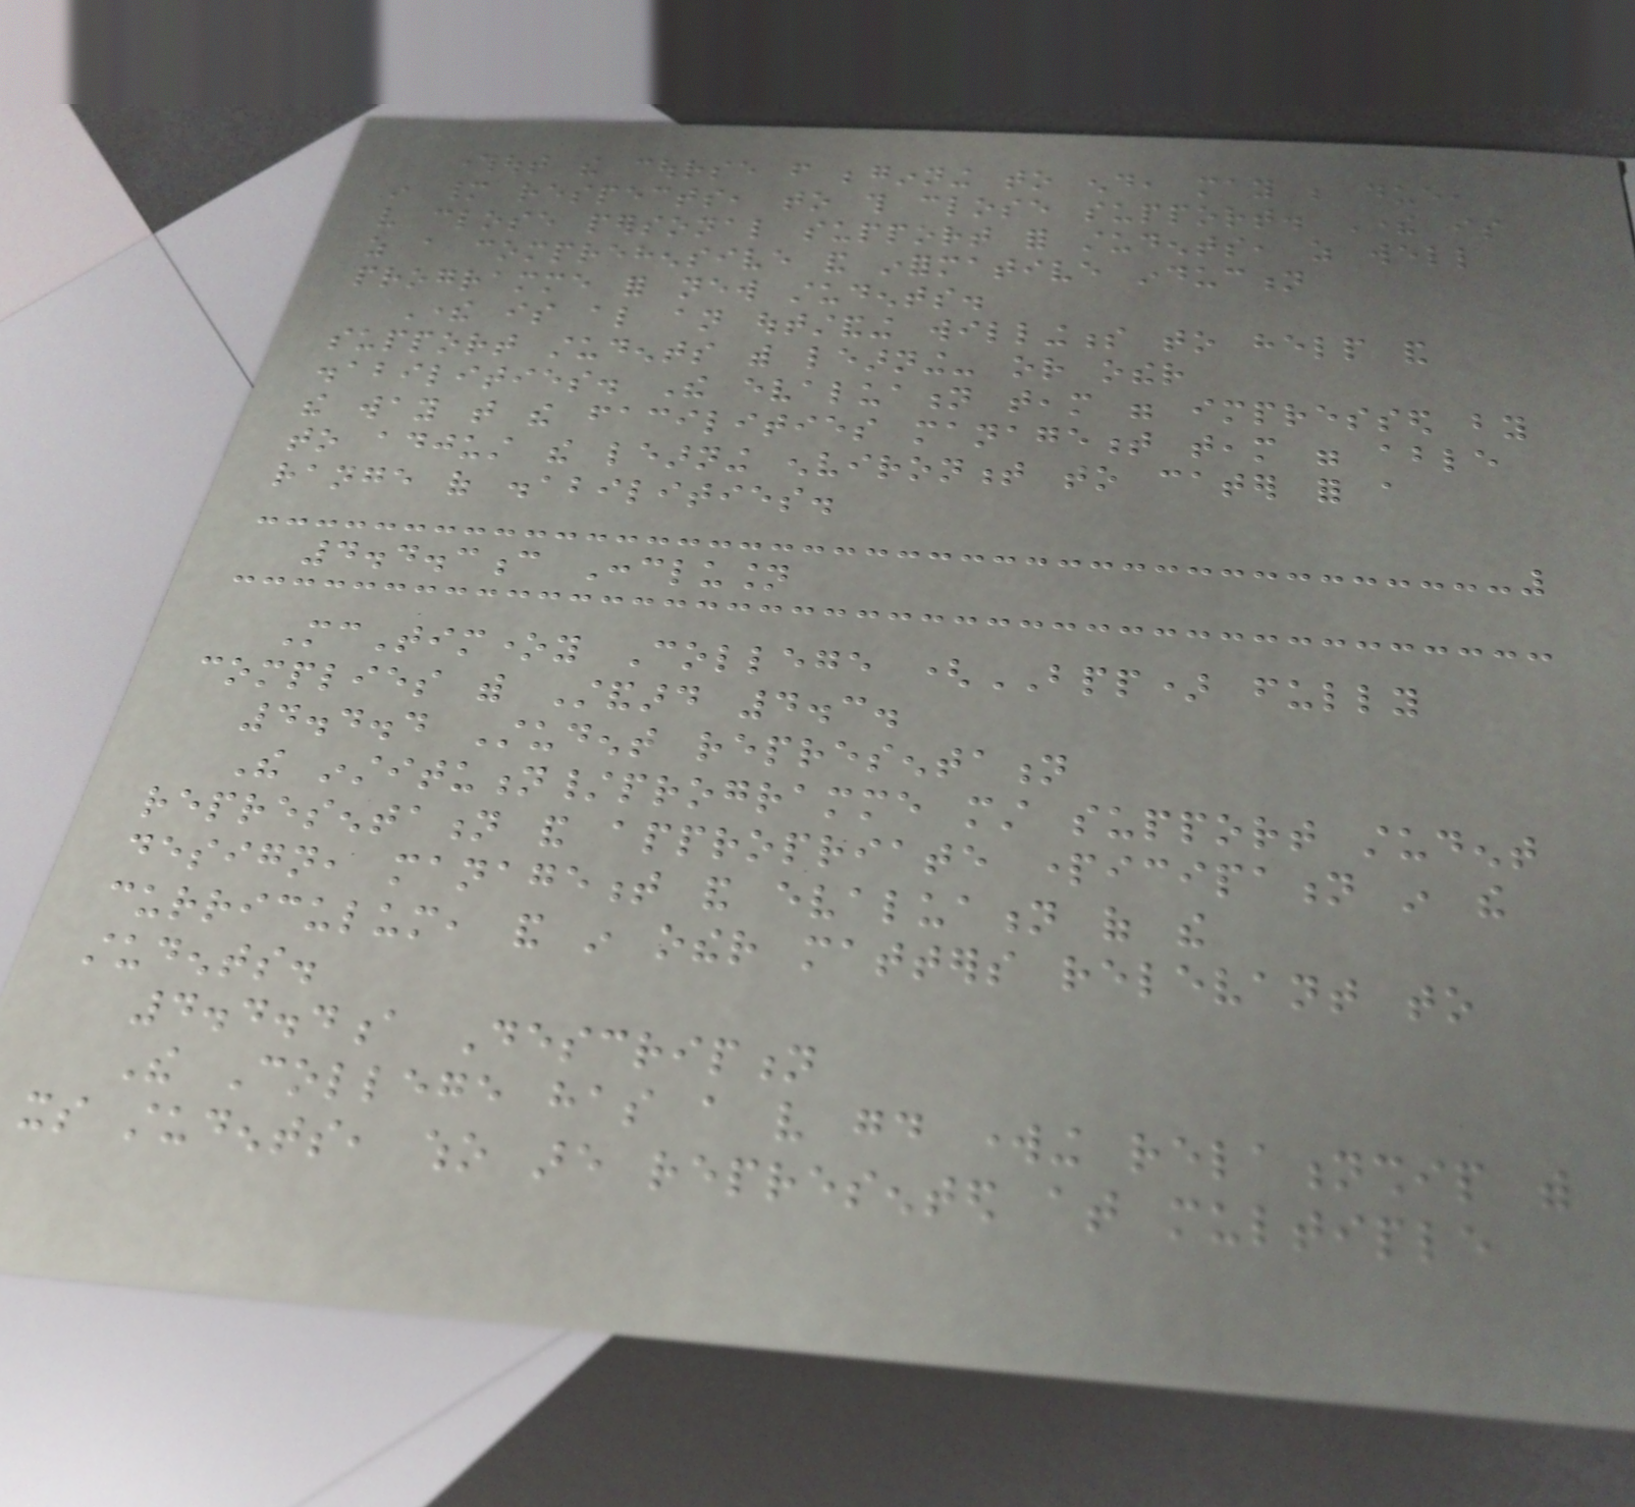throughout the course from beginning to end, may be due,
in many respects, to this close support. There is
very close personal support for students, as well
as a comprehensive and informative induction
programme for new students.
There is also an outstanding willingness to help and
support students with learning- or other
disabilities. The evaluation team were impressed by
the way that the facilities management team were able
to adjust the learning environment to cater for a
range of disabilities.
4.4.3c Conclusion
McTimoney College (BPP) fully
complies with Standard 4.3.
4.4.4 Student representation
The institution/programme must support student
representation and appropriate participation in the
design, management and evaluation of the
curriculum, and in other matters relevant to
students.
4.4.4a Description
The College has a very good working relationship with
its students, who are represented at multiple
